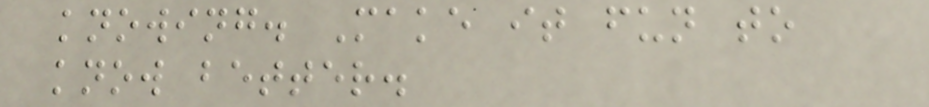knowing. Make it fun to
know better.
